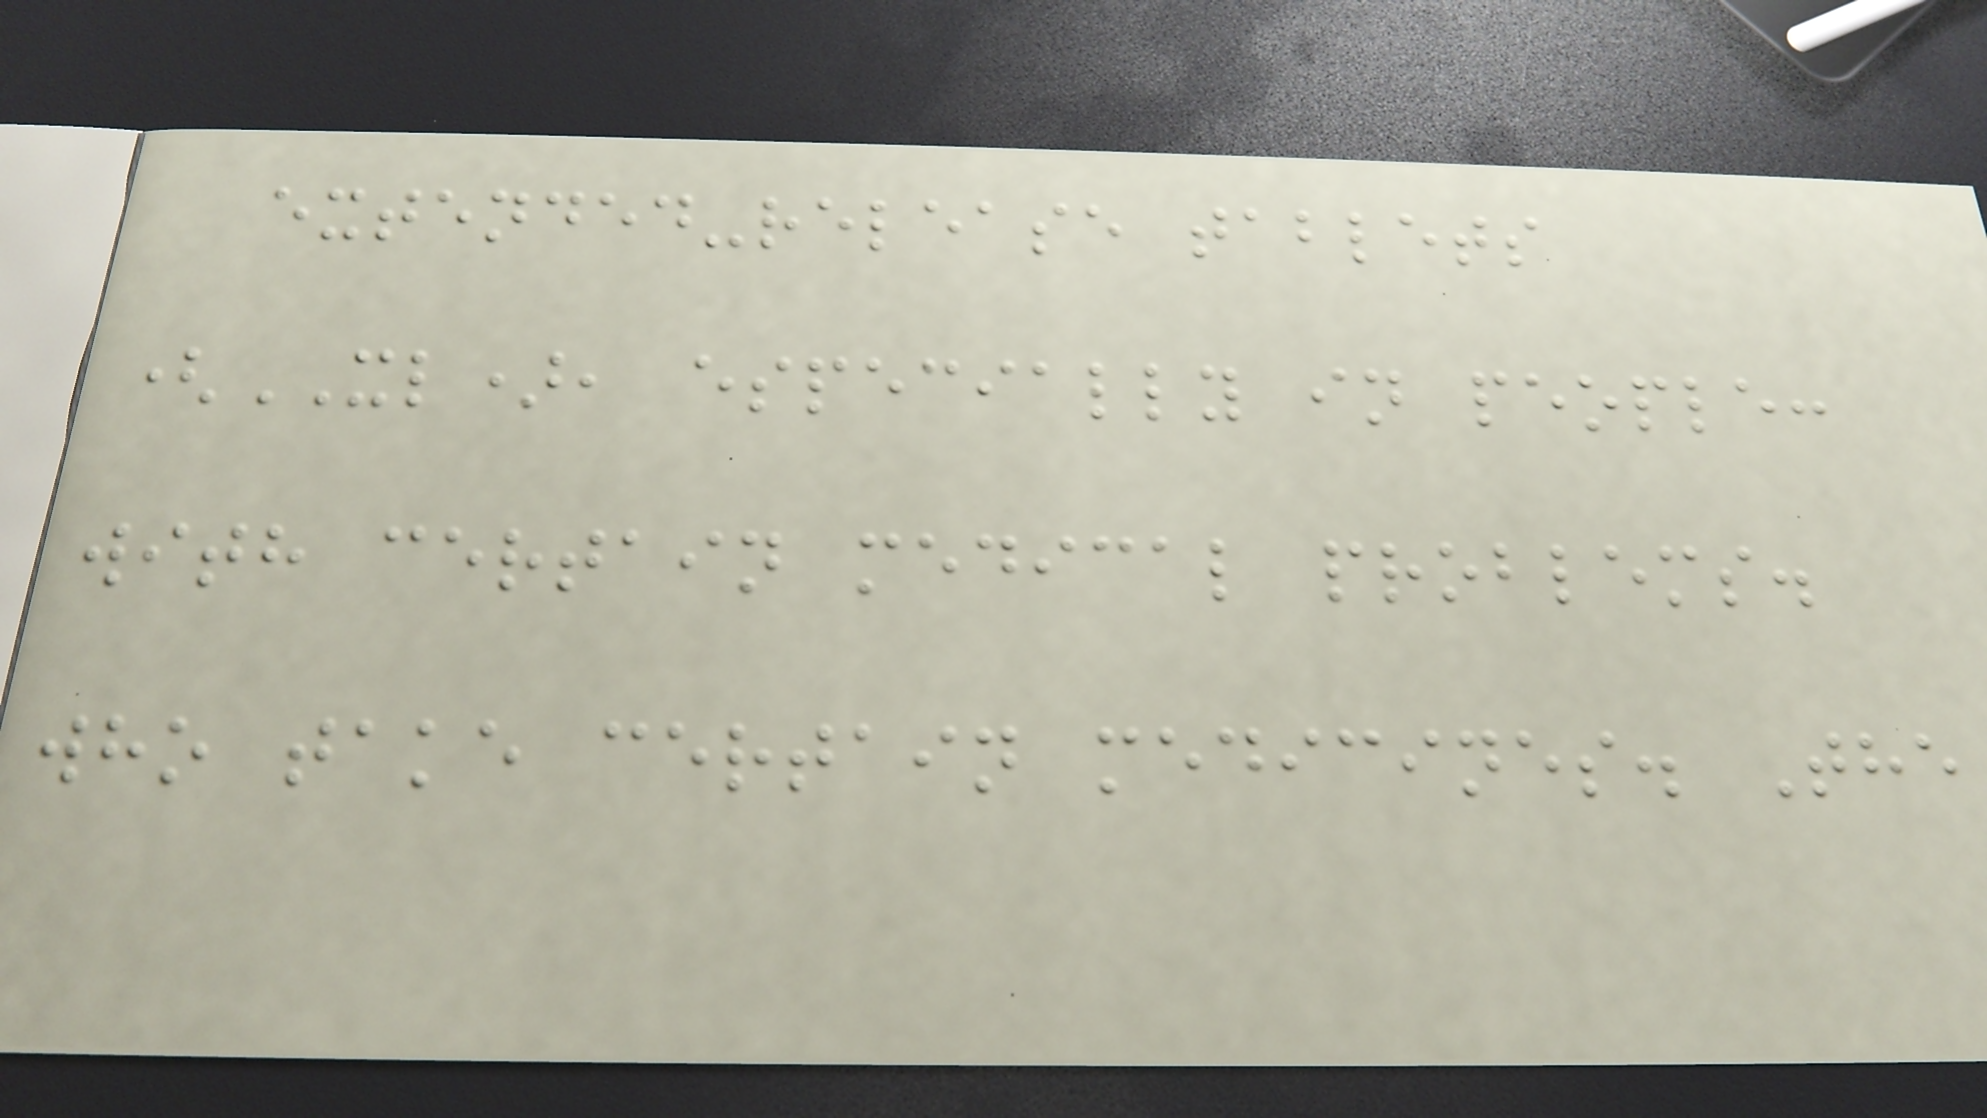extended-release tablets
(XL), especially in people:
with certain medical problems.
who take certain medicines. The
